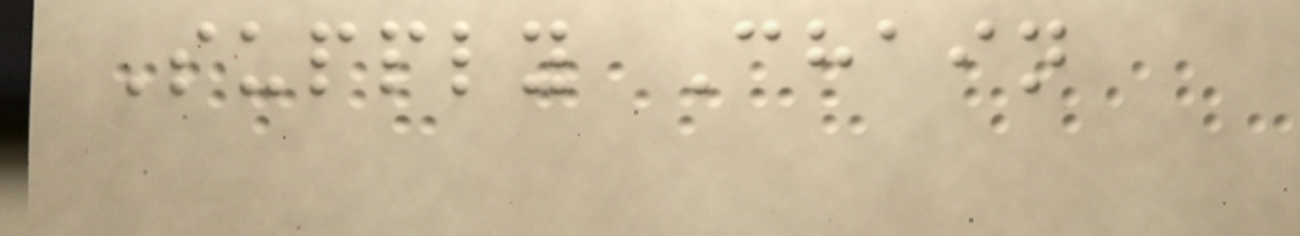Supply Chain
